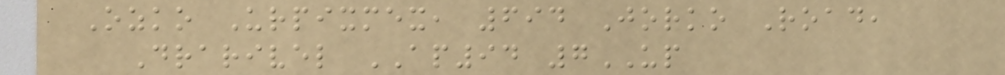Ozko Urpixmex, 694 Jorko Road,
Drarivel AP94 7UP
